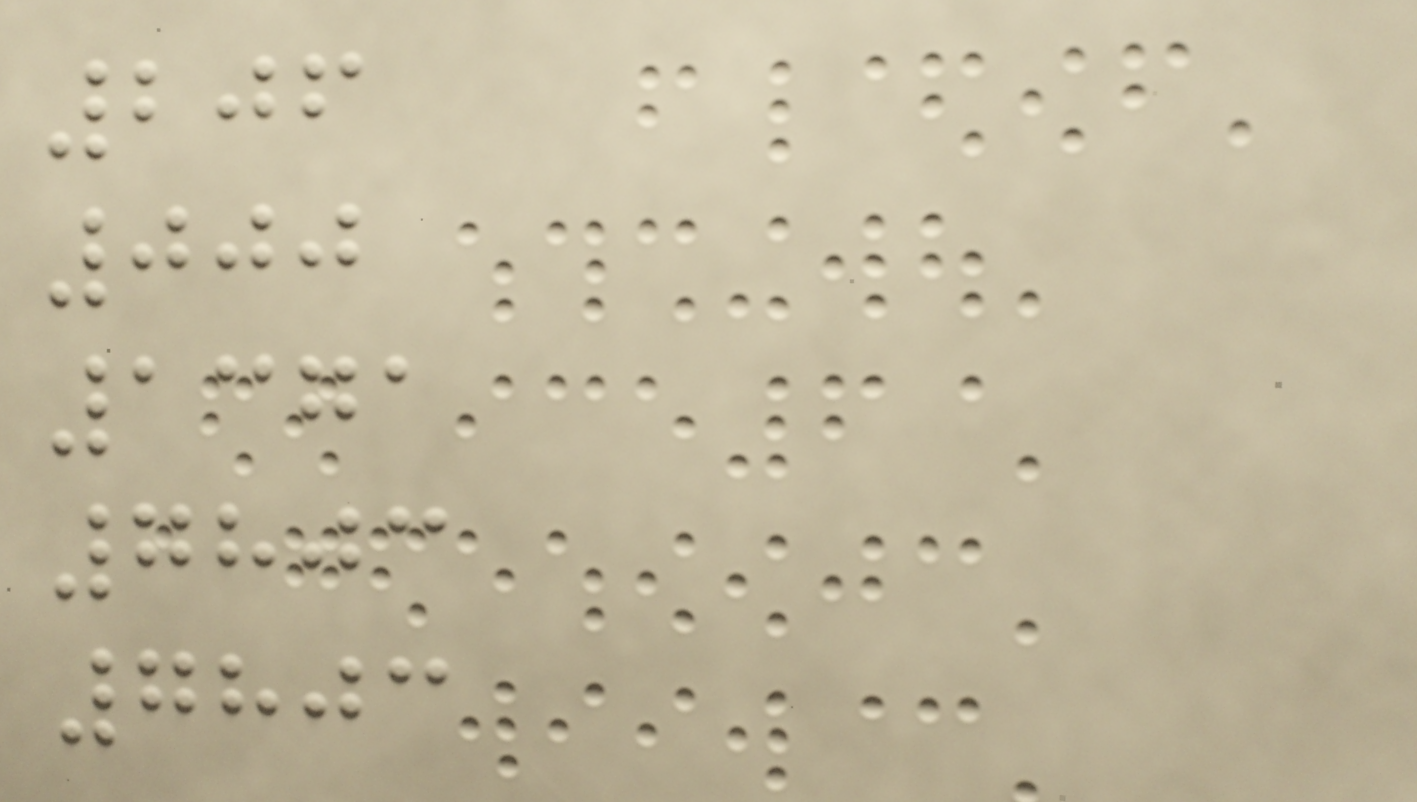206
000
1371
7803
7803
